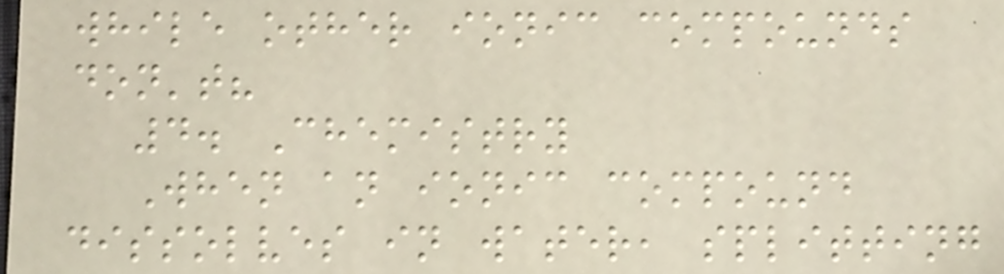while other ionic compounds
don't?
4. Chemistry
When an ionic compound
dissolves in water, splitting
